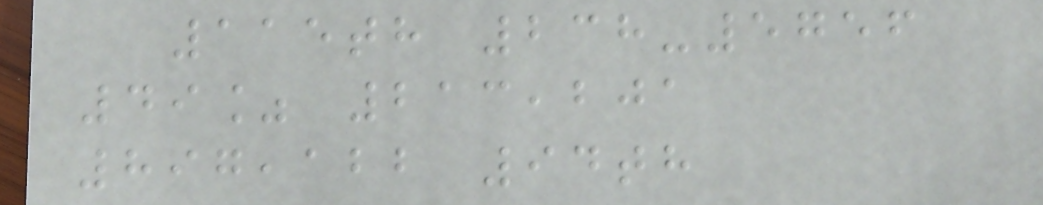115th 238-5756
49% 213,201
897,122 94th
